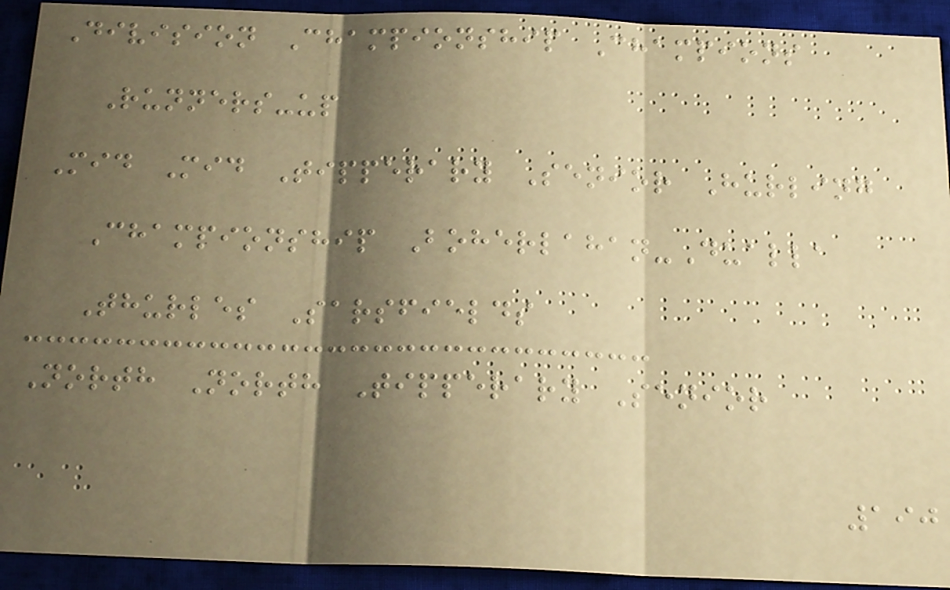Division Championship Champions
Runners-up
Mid Mid Tipperary Senior Hurling
Championship Boherlahan-Dualla
Thurles Sarsfields
North North Tipperary Senior
190
